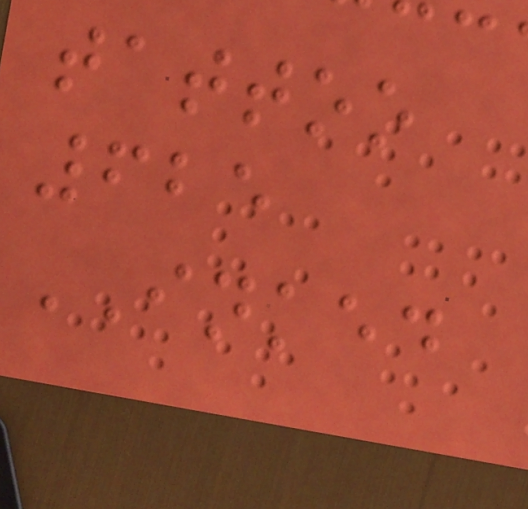tattoo
625
INKED
